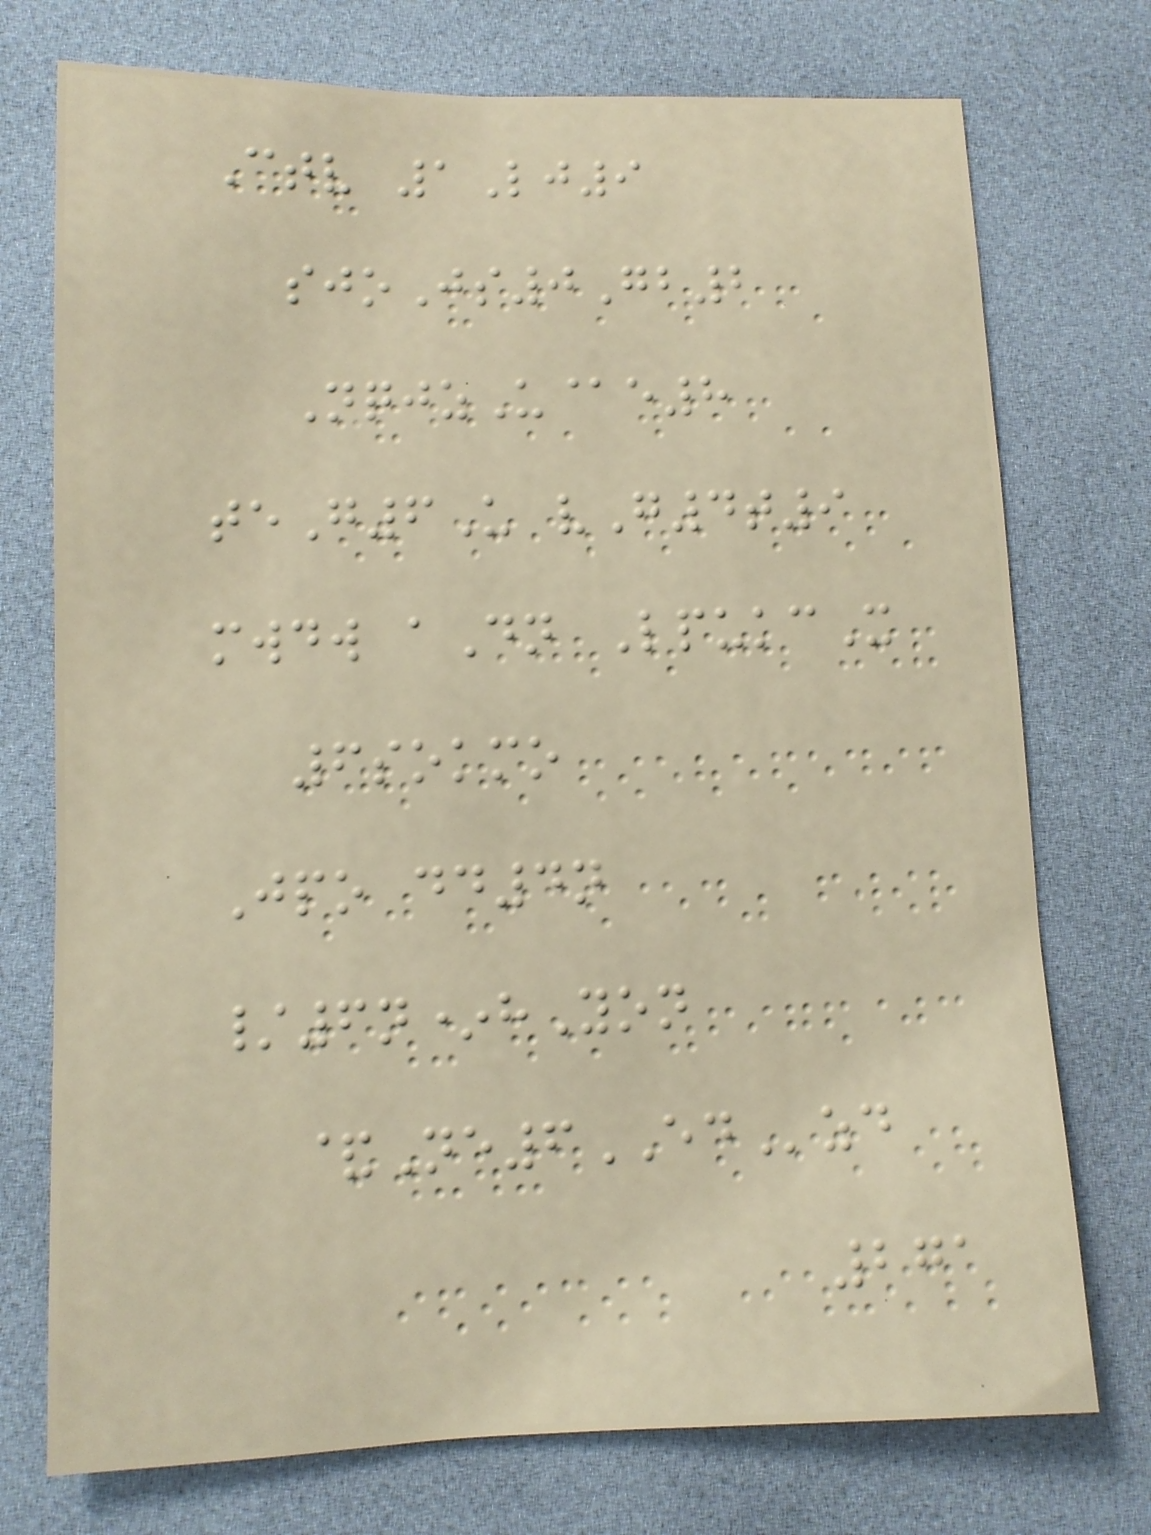Ctv 1Lj9
sjoJs0Gb2
NqjzU@e8
teG6U vG4t9
mwdw aDn LpukcX
6sokmo
Jpo dd4n
/6n*hYon
&Ne6EDzd
271
